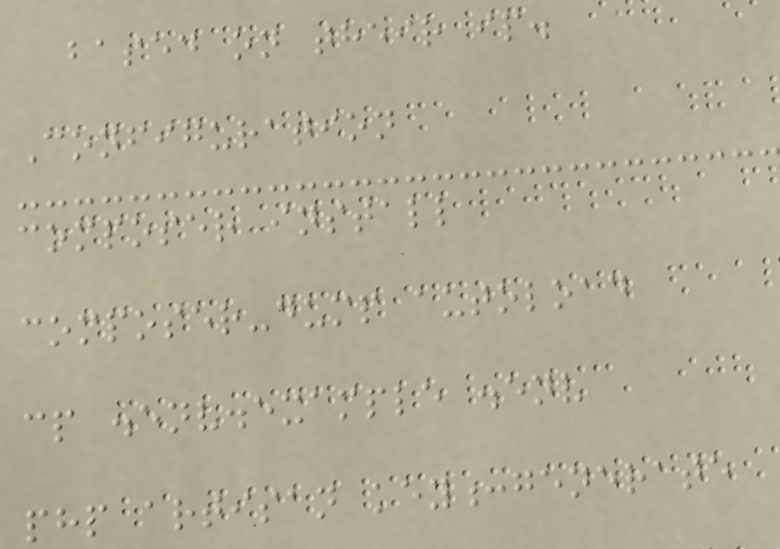based on their ip.
Configuration
composer install
composer-dump autoload
cp .env.example .env
php artisan key:generate
